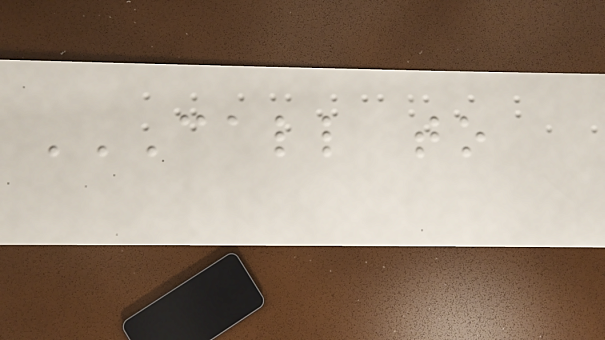CALL TO
